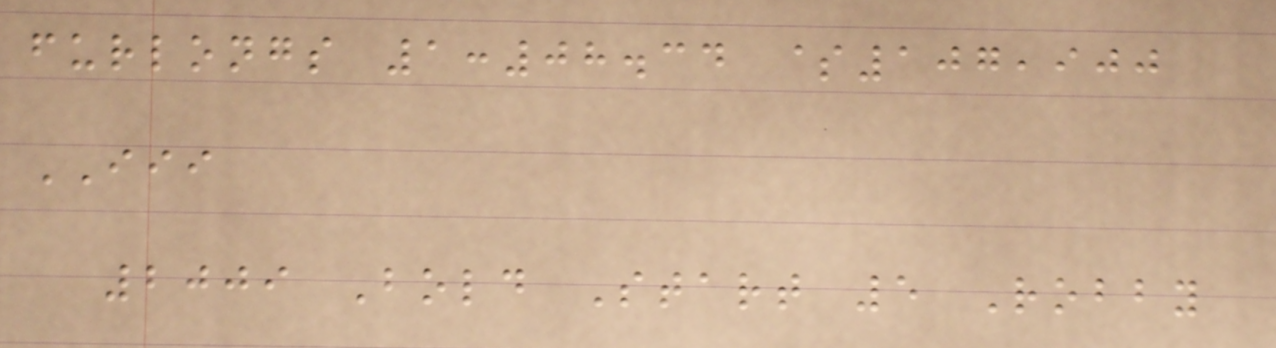furlongs 1:08.34 $107,900
III
2009 Bold Start 5 Robby
